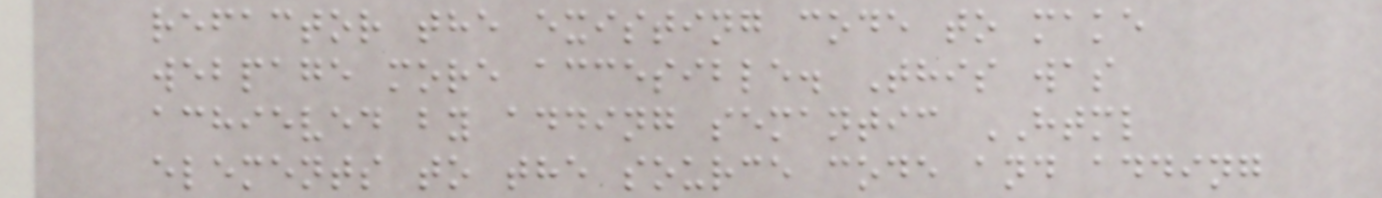refactor the existing code to make
webpage more accesible. This was
achieved by adding semantic HTML
elements to the source code and adding
